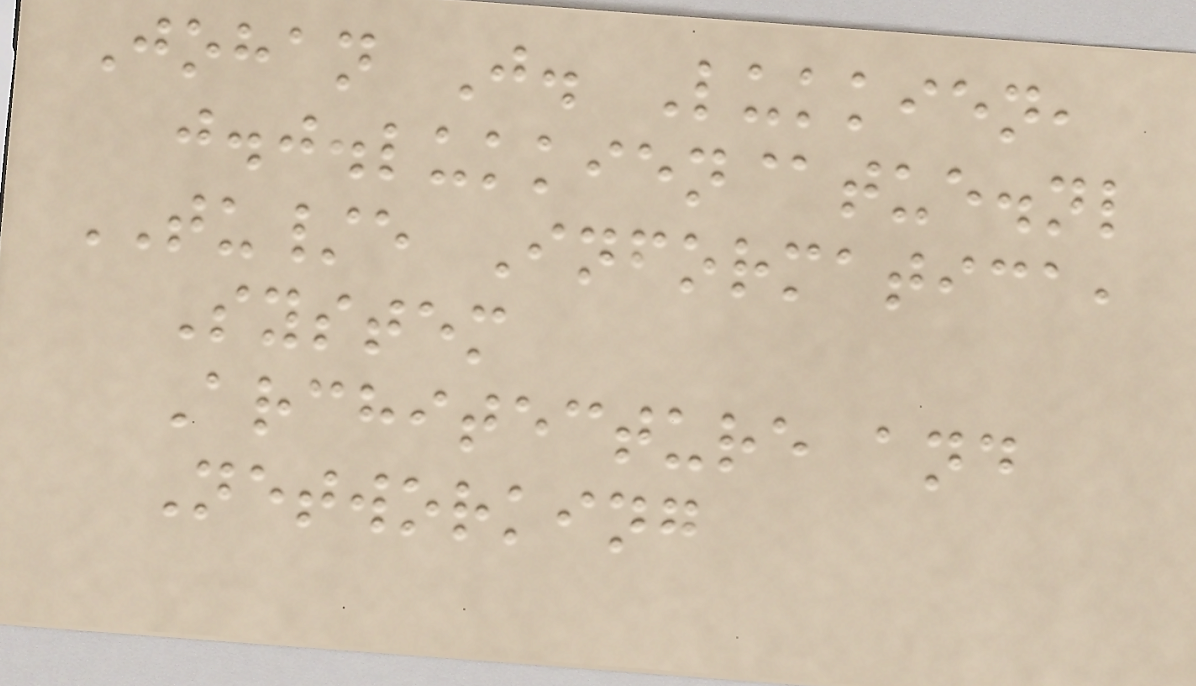Johan J. Lukkien,
j.j.lukkien@tue.nl
TU/e Informatica,
System
Architecture and
Networking
